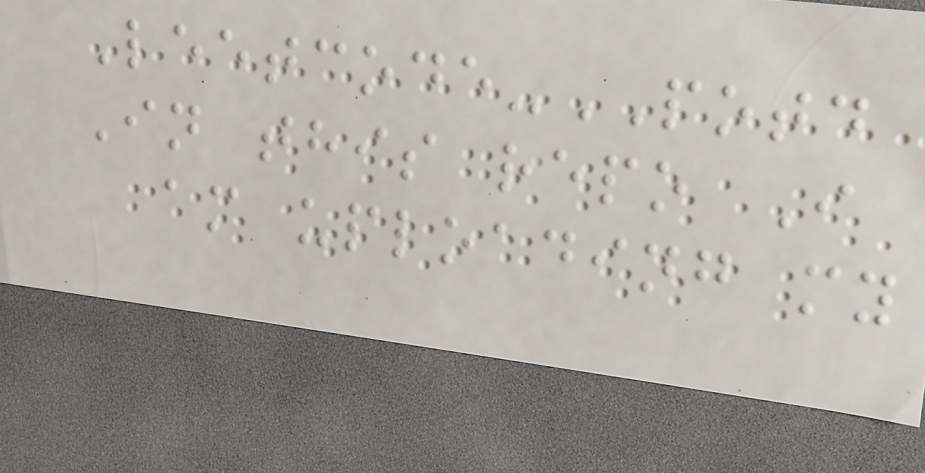Leetcode-POTD
In this repo I
am uploading my
